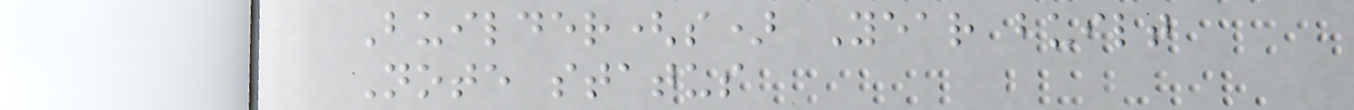Builder(s) Year built
Note status
